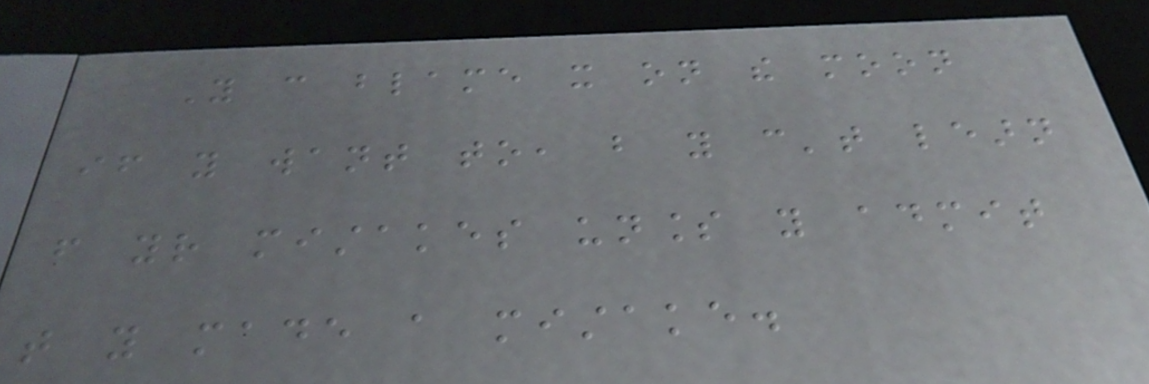You can blame it on the moon
if you want to, but you can't learn
from your mistakes unless you admit
that you made a mistake.
